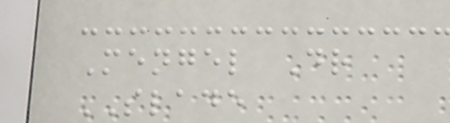Mengel Dr
SLADE
